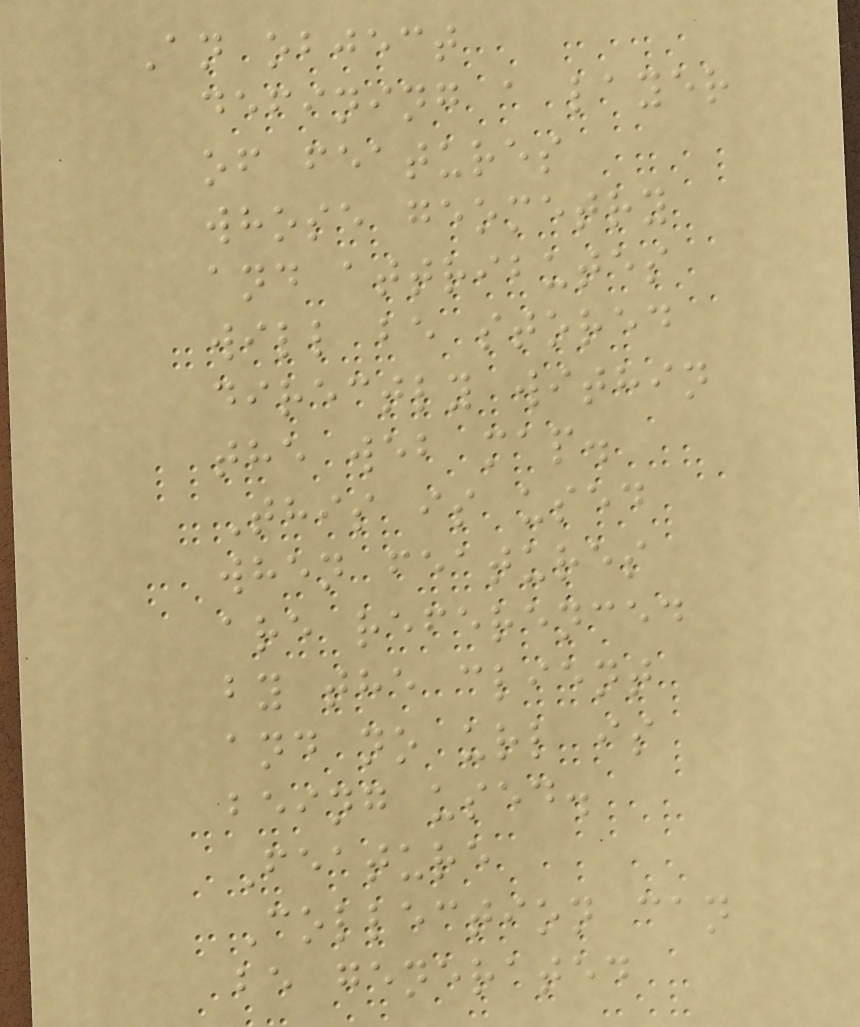An object
defining a layer
of features
whose geometry
and attributes
will be stored
directly within
the web map.
This is used
when features
are referenced
by the client
and no url is
being used.
Feature
Collection can
be generated
